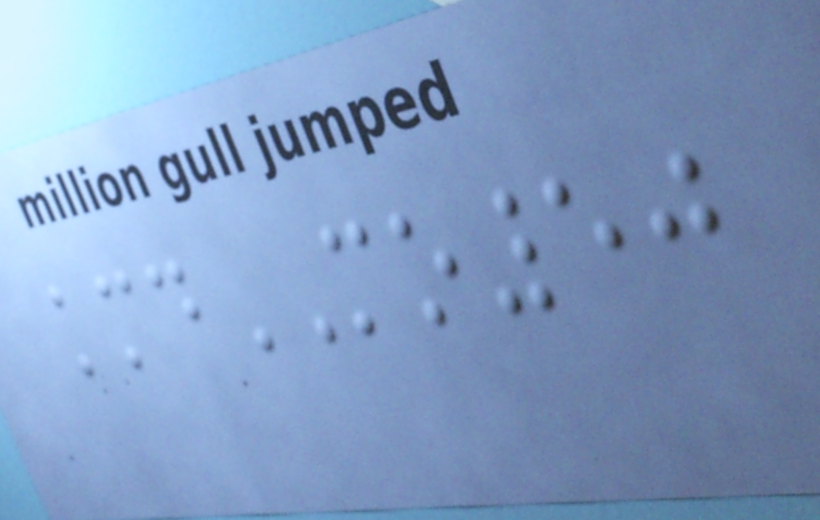kmdMO50
